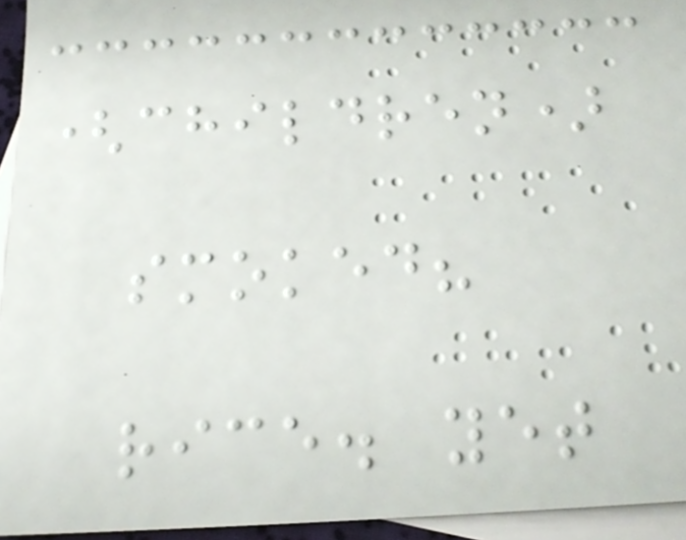(children)
smoked?
rice. yet
